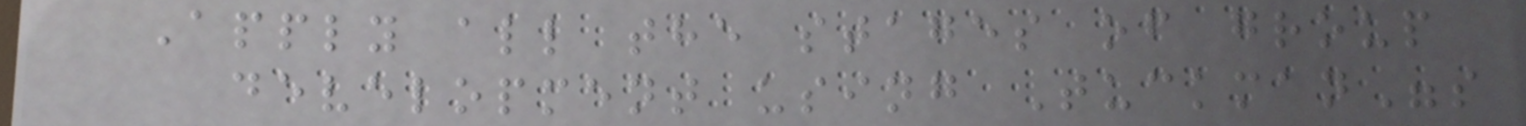Apply all the stages of group
development using Tuckman"s
